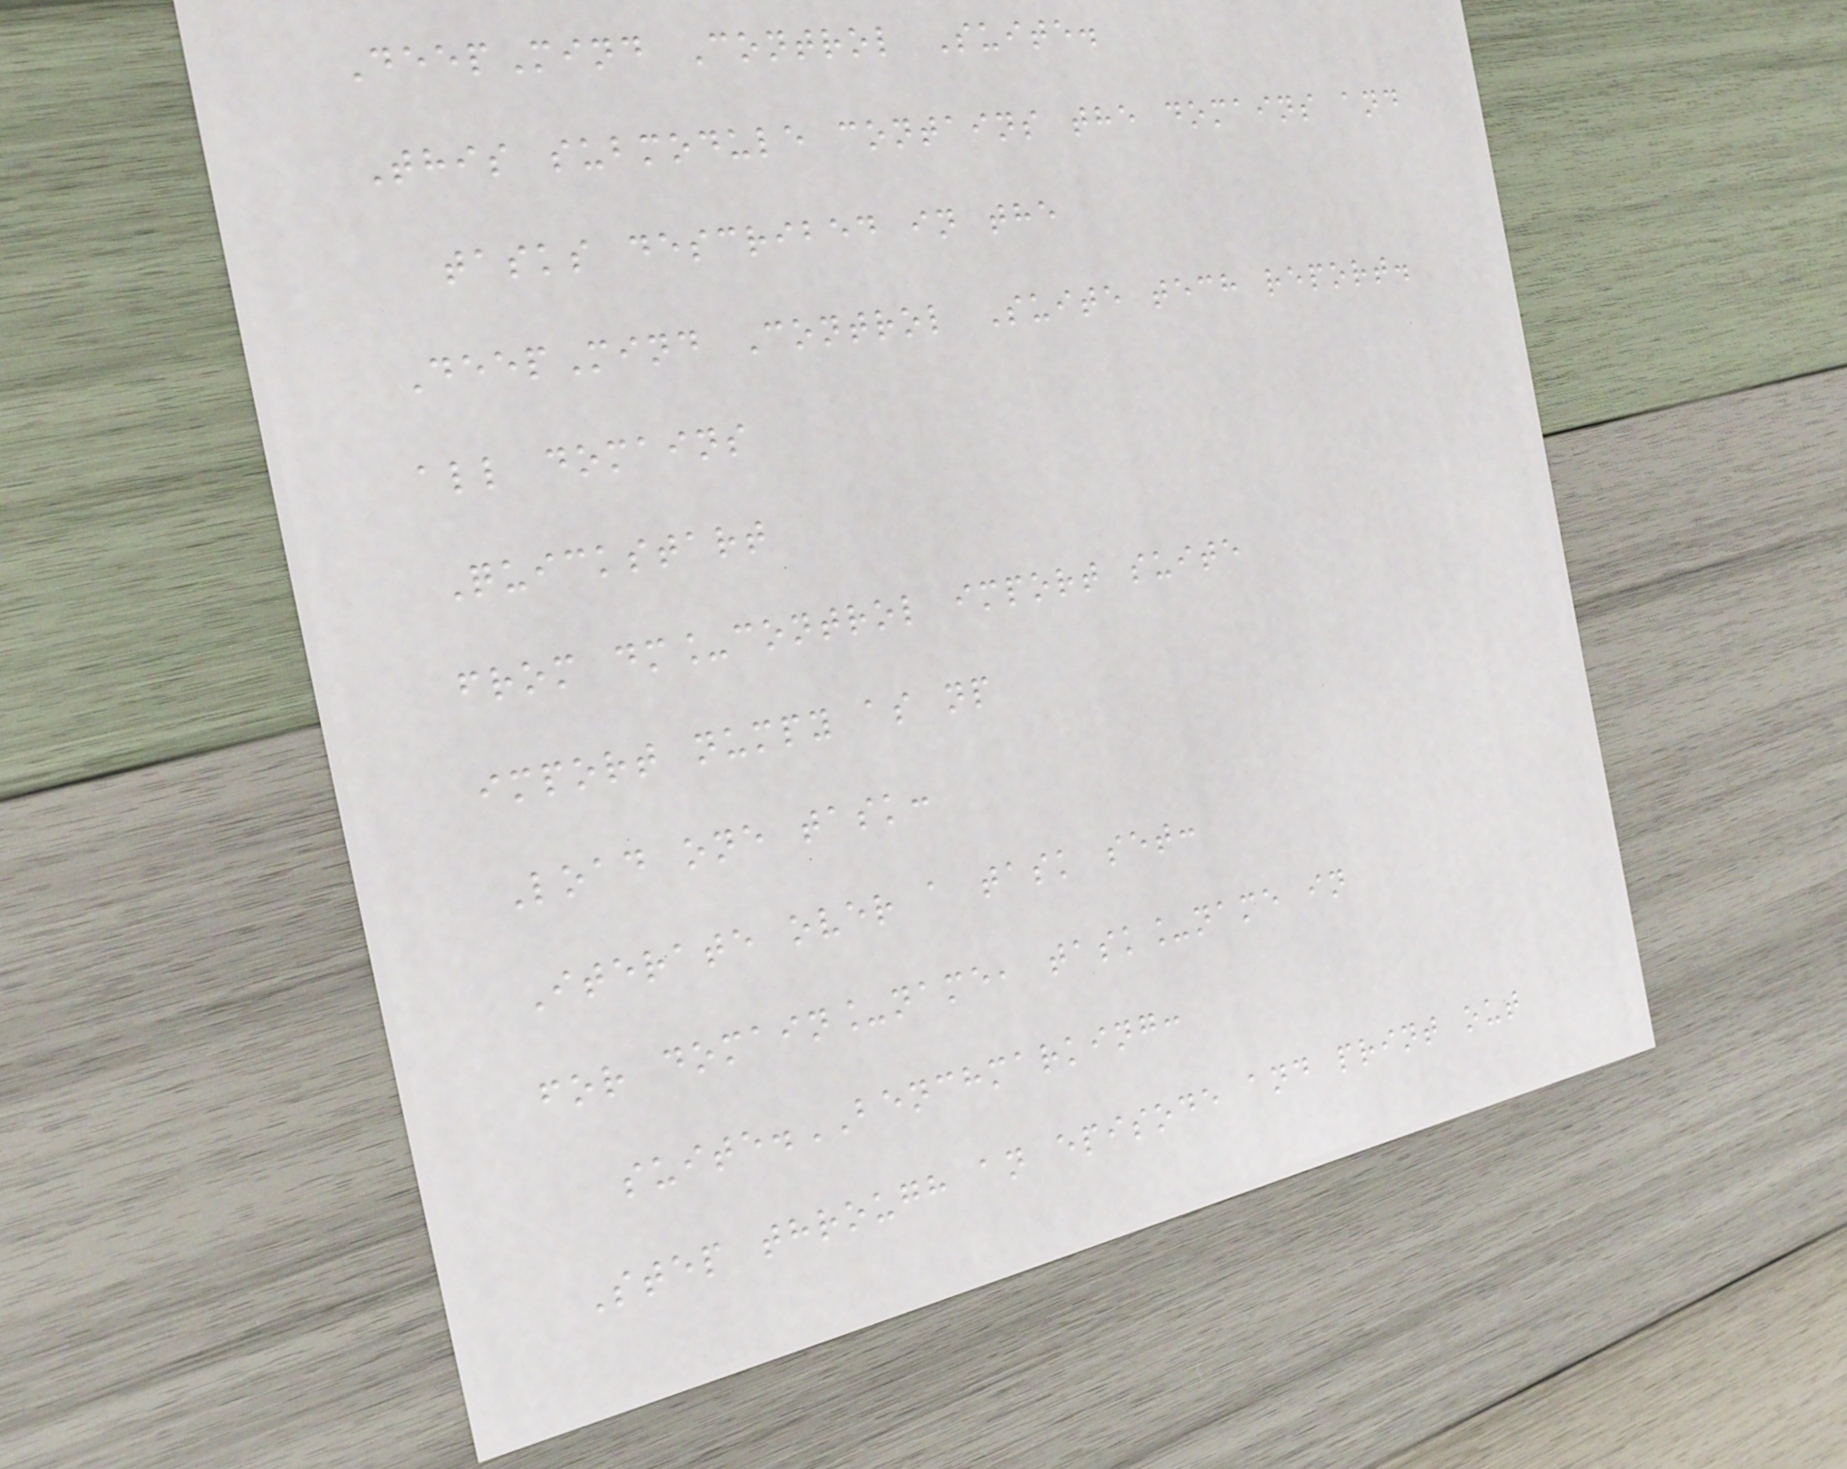DeepMind Control Suite.
This submodule contains the domains and
tasks described in the
DeepMind Control Suite tech report.
all domains
Quickstart
from dm_control import suite
import numpy as np
Load one task:
Iterate over a task set:
for domain_name, task_name in
suite.BENCHMARKING:
Step through an episode and print out
